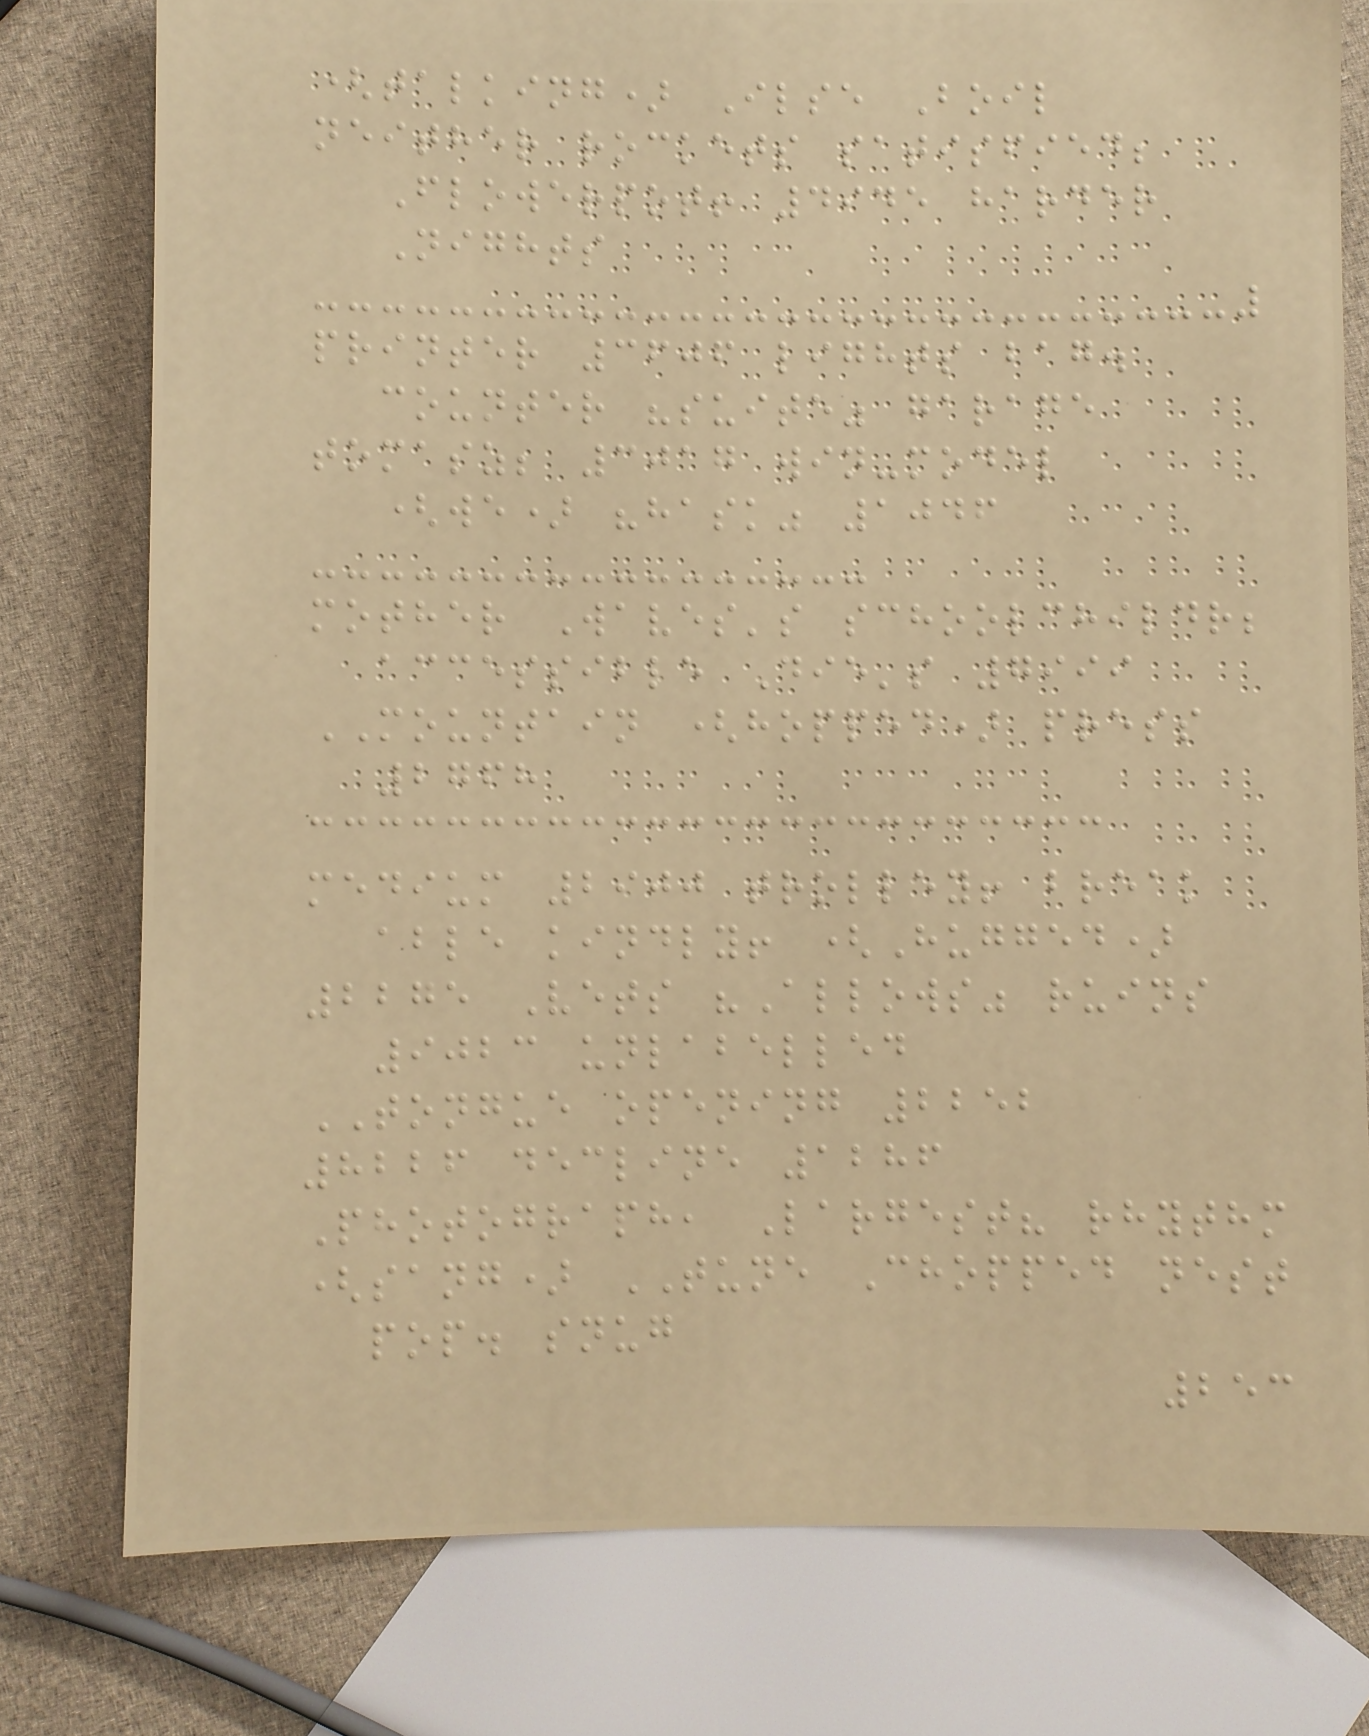(talking) Ilse Boil
neither rockets satisfied;
Flowerpot! 4945 harder
Nights
printer 3606 lights bag.
counter "suite" garage
tomasz; 3017 win-model
(we) "hask" 1046
mother Waves's schoolchildr;
accessible Die's 7999
MOUNTAIN (hopped) press
2768
medium 2900 trolley! break
able kindly! (Hugged)
2275 Vets "Allows" ruins
9023 unlabelled
TONGUE opening 2252
8226 decline 1286
Photograph, Largest? rhythm
(sang) TUNE Chopped nest
pop. snug
253
